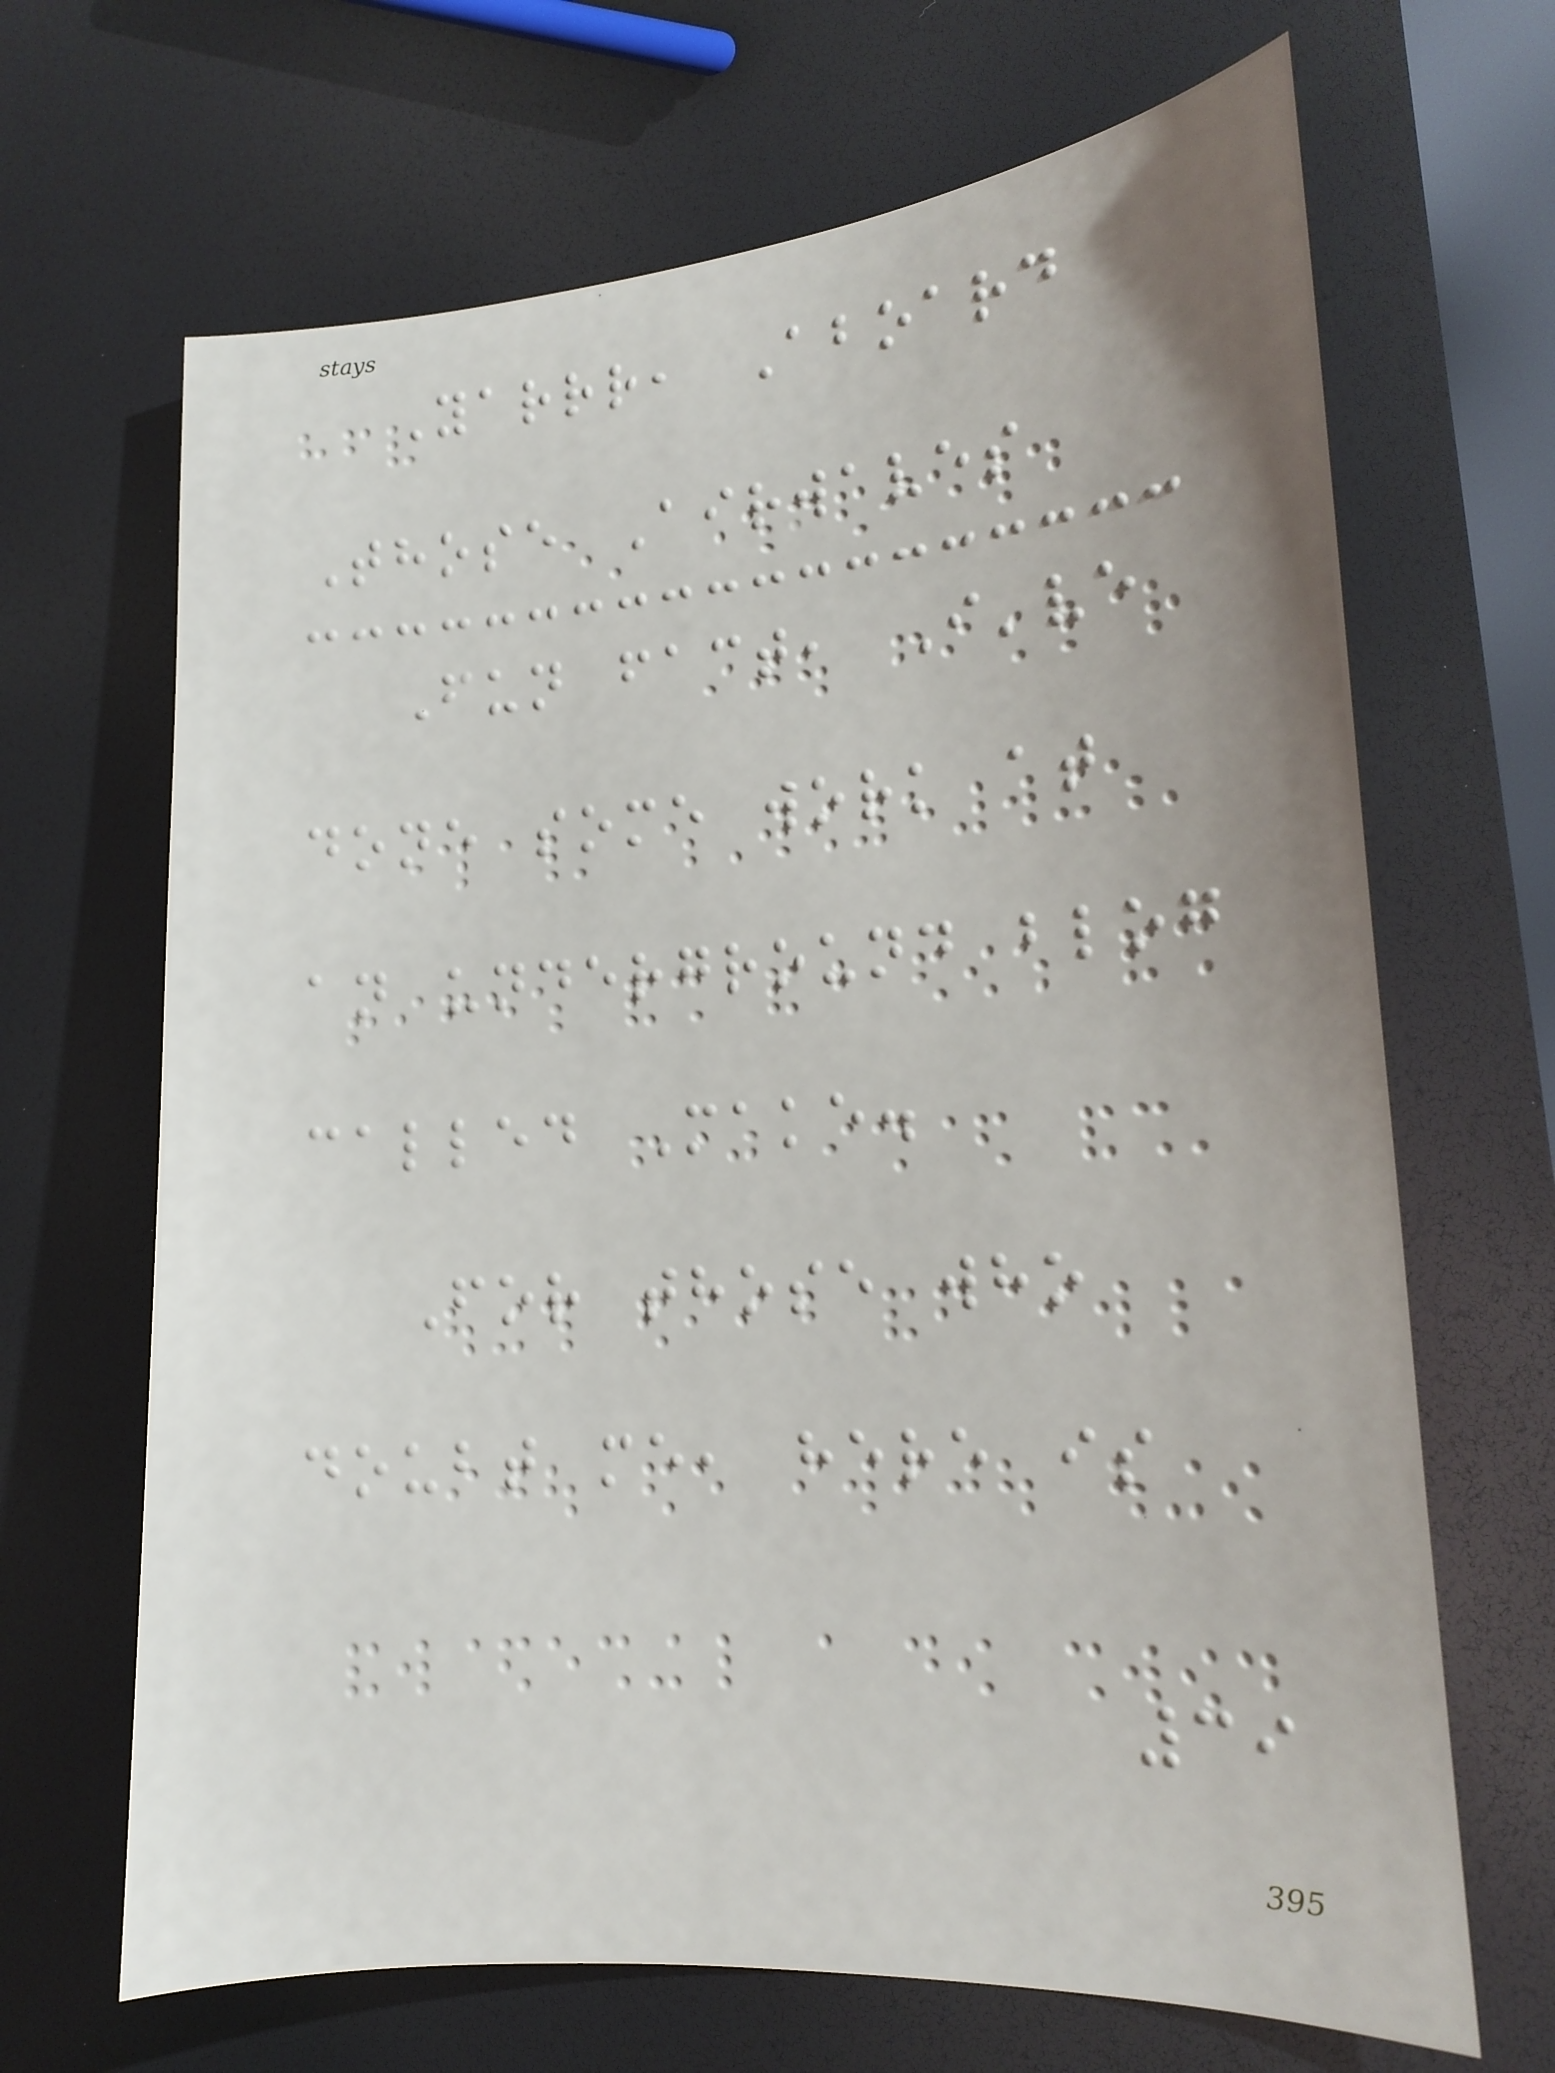Yarrr, Aboard
Those Airwaves
Fun fact, I've
done some work at
an underground blog
called Make.
For those who
doubt me, here is
39
